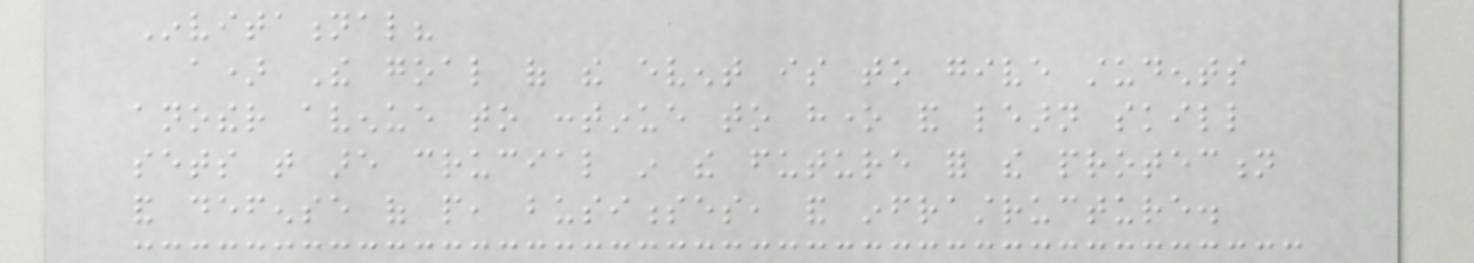Invitational?
a) The goal of the event is to give students
another avenue to continue to hone and learn skill
sets that are crucial in the future for the protection
and defense of people, businesses, and infrastructure.
